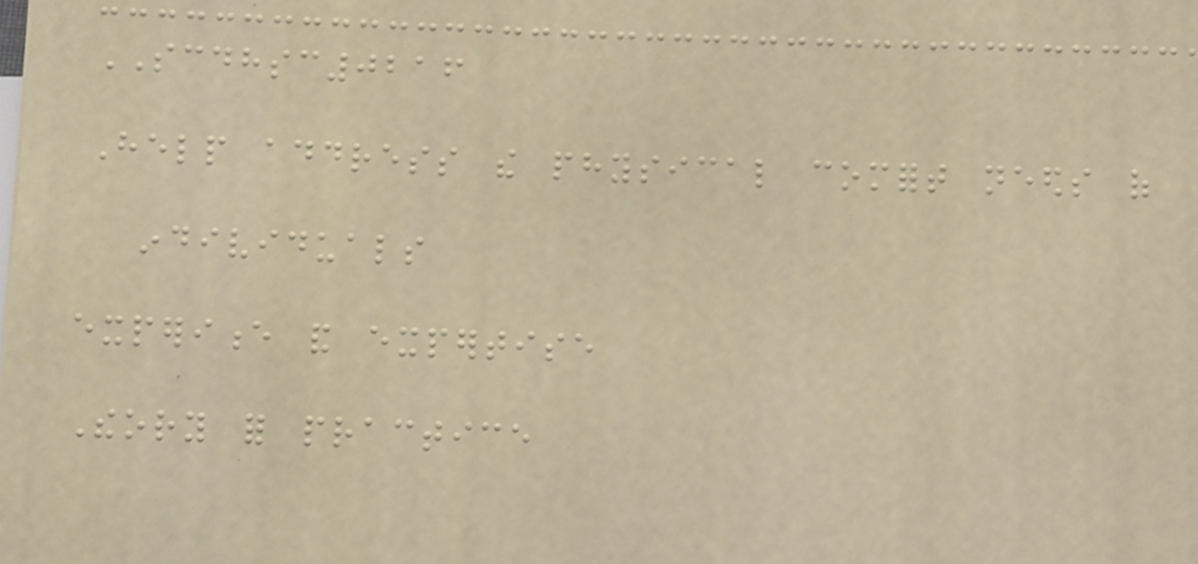SCDHSC0216
Help address the physical comfort needs of
individuals
experience and expertise
Theory for practice
